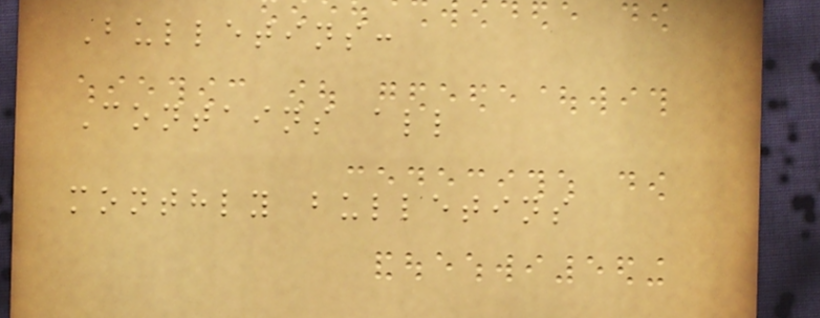Bulletins:
Contains all
monthly bulletins
